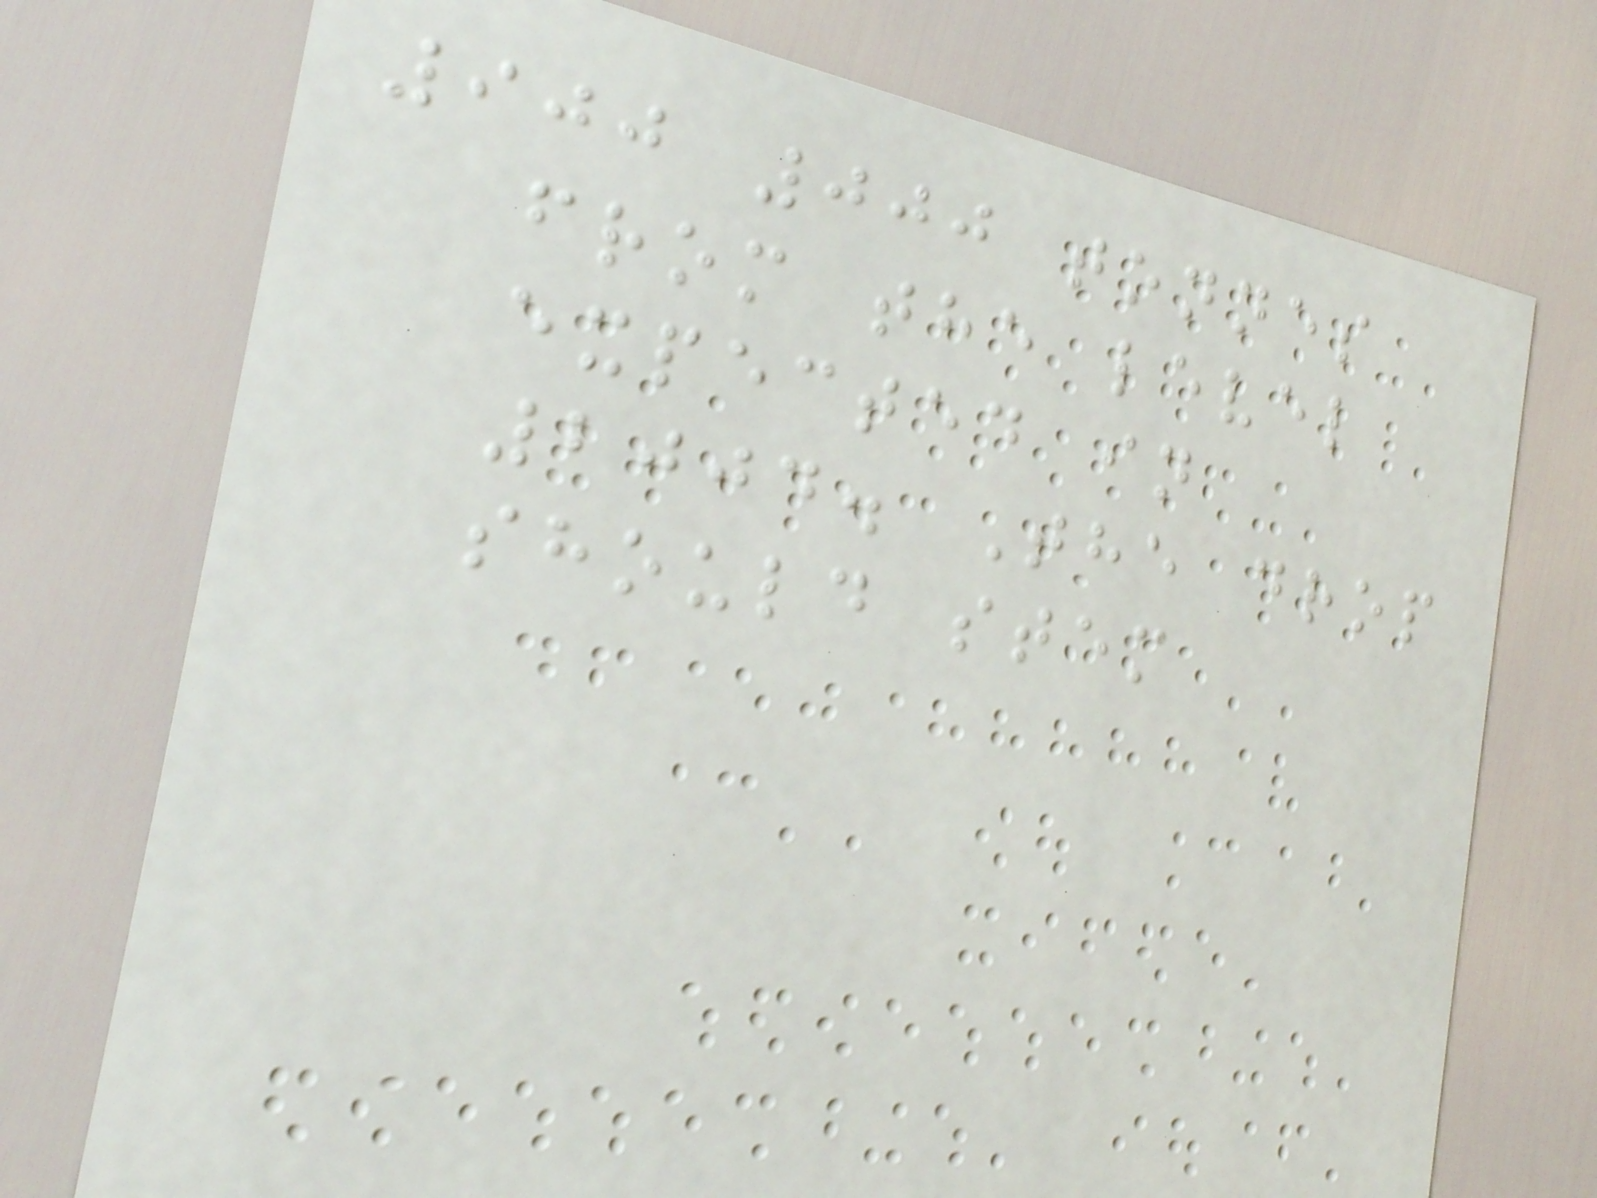900 000 tonnes
from the level
expected in
2004. The drop
should stem
